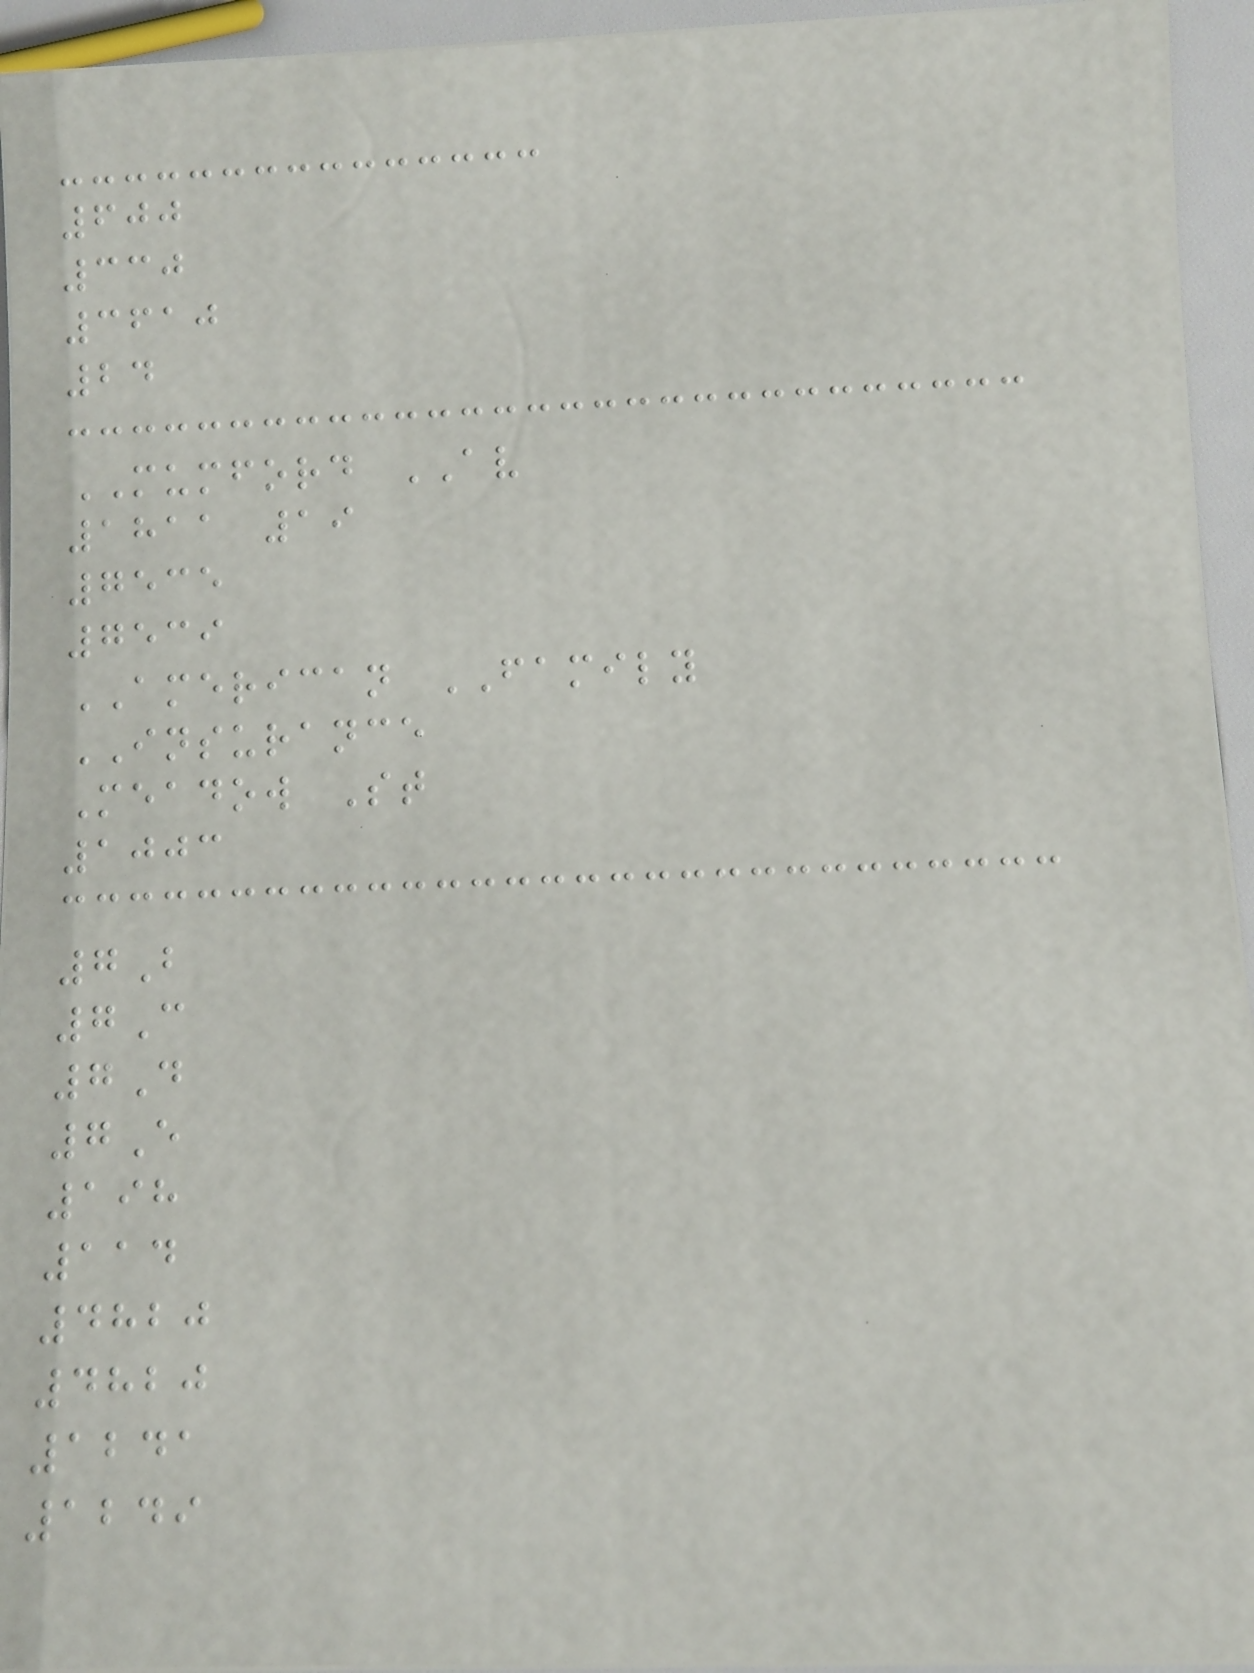600
330
3610
24
MUMFORD AV
1811 19
7535
7539
AMERICAN FAMILY
INSURANCE
Meadow St
1003
7B
7C
7D
7E
198
114
4820
4820
1241
1249
